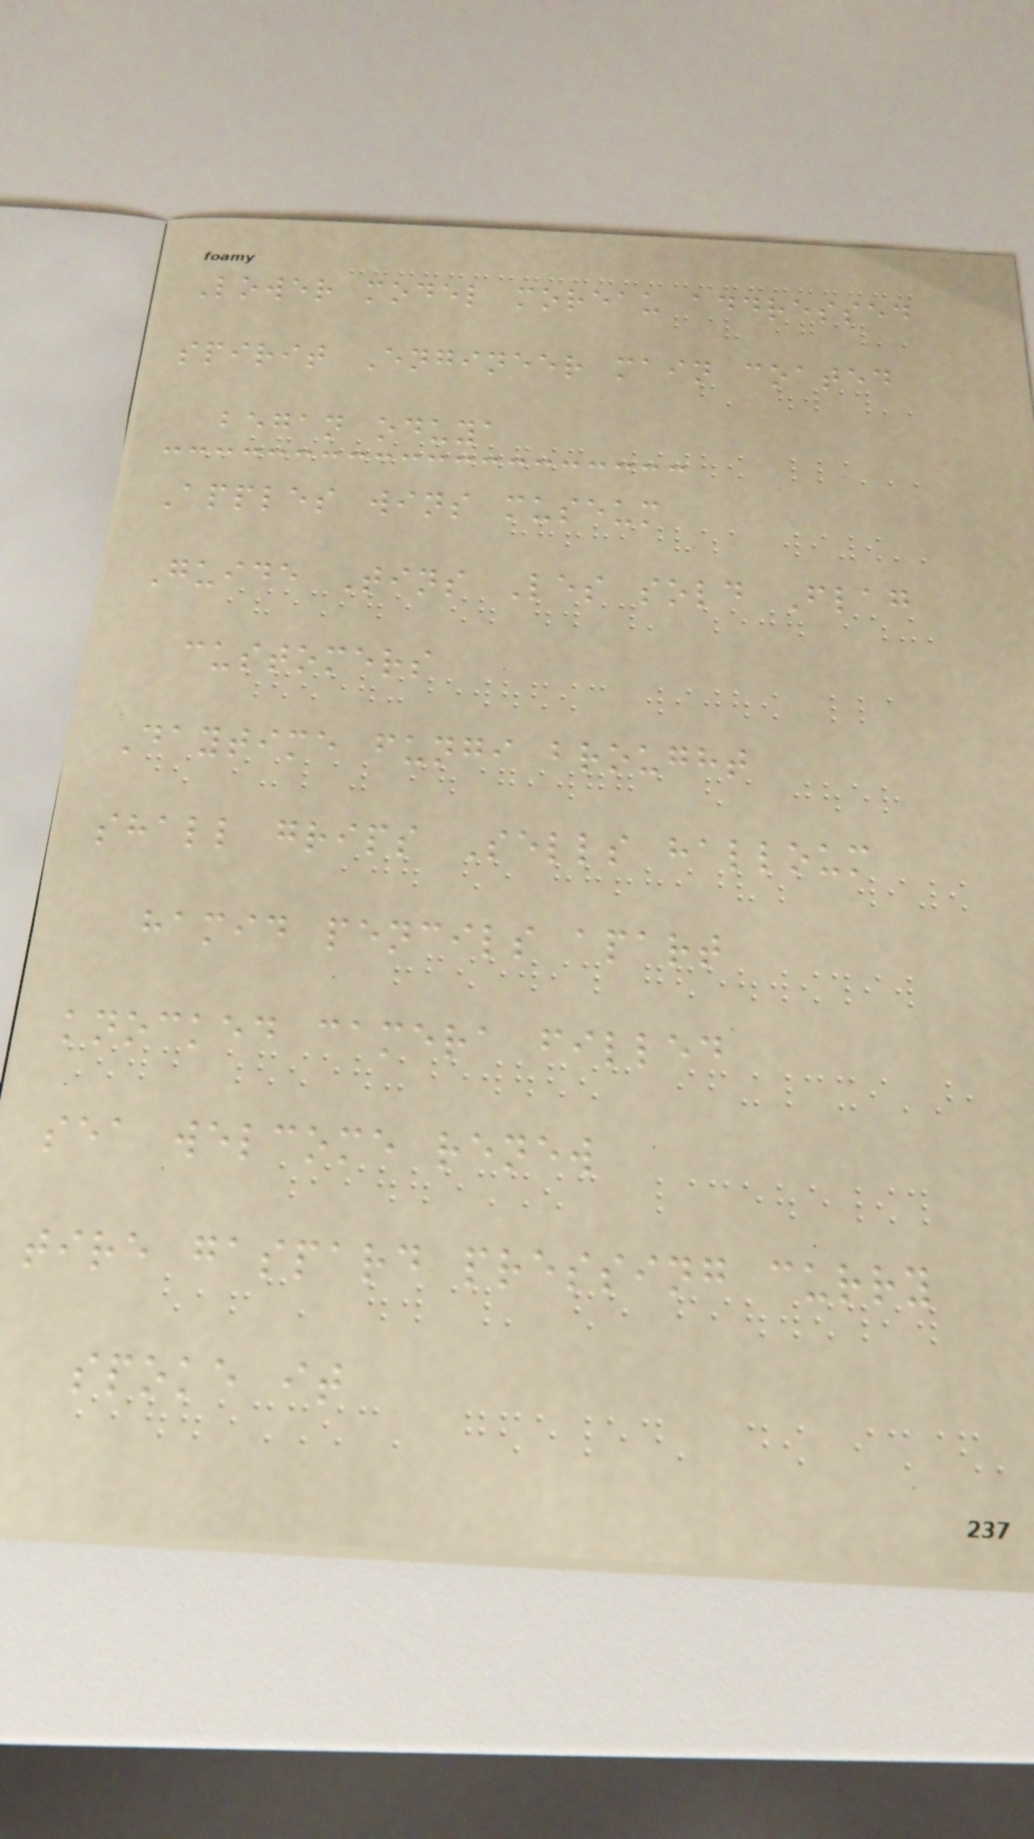Lower model moreau addressed
spirit Engineer main coated
began oduya
Apples wins museum
Guide Tins Les sold Flag
customers
Daytime fungi brought
shall grips Sells halloum
hamid pencils apart
knocked camera filled
sea welcome renew
tire gaspard pressing curry
spoke it
